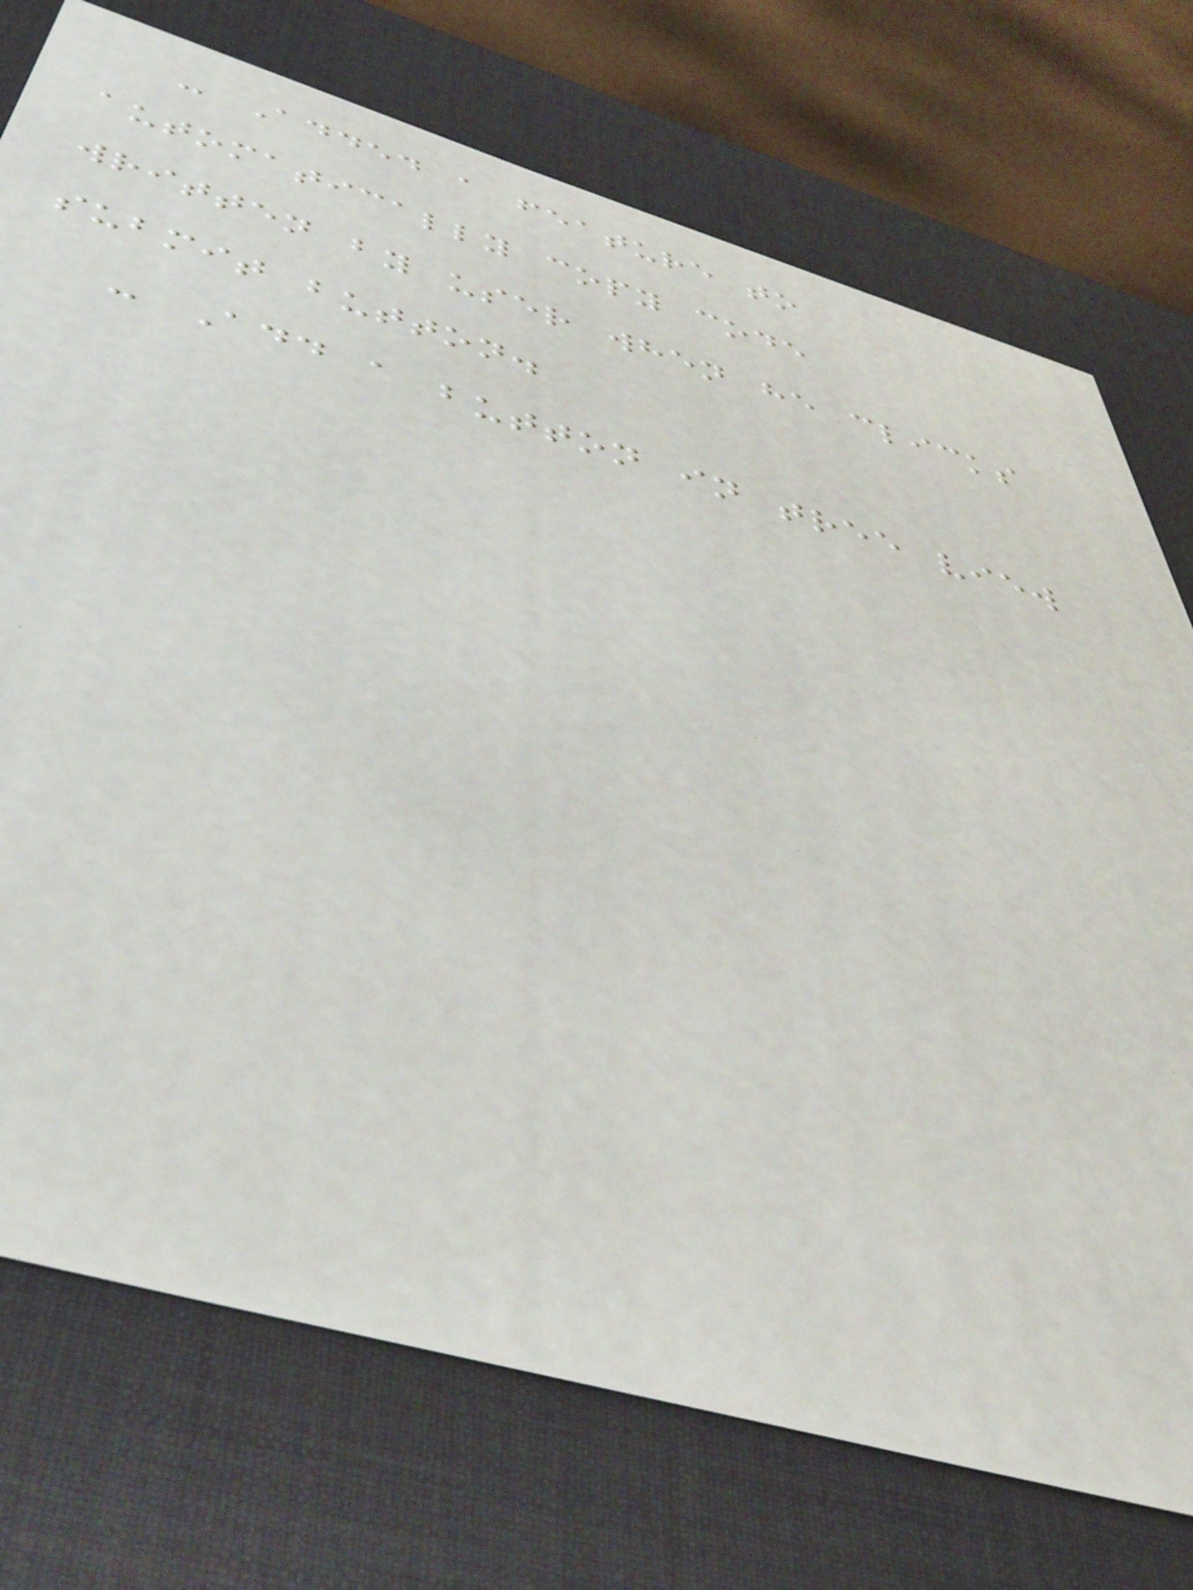- Added a feature to
automatically copy code
written by user when he clicks
submit button.
- Add a button in tree view
